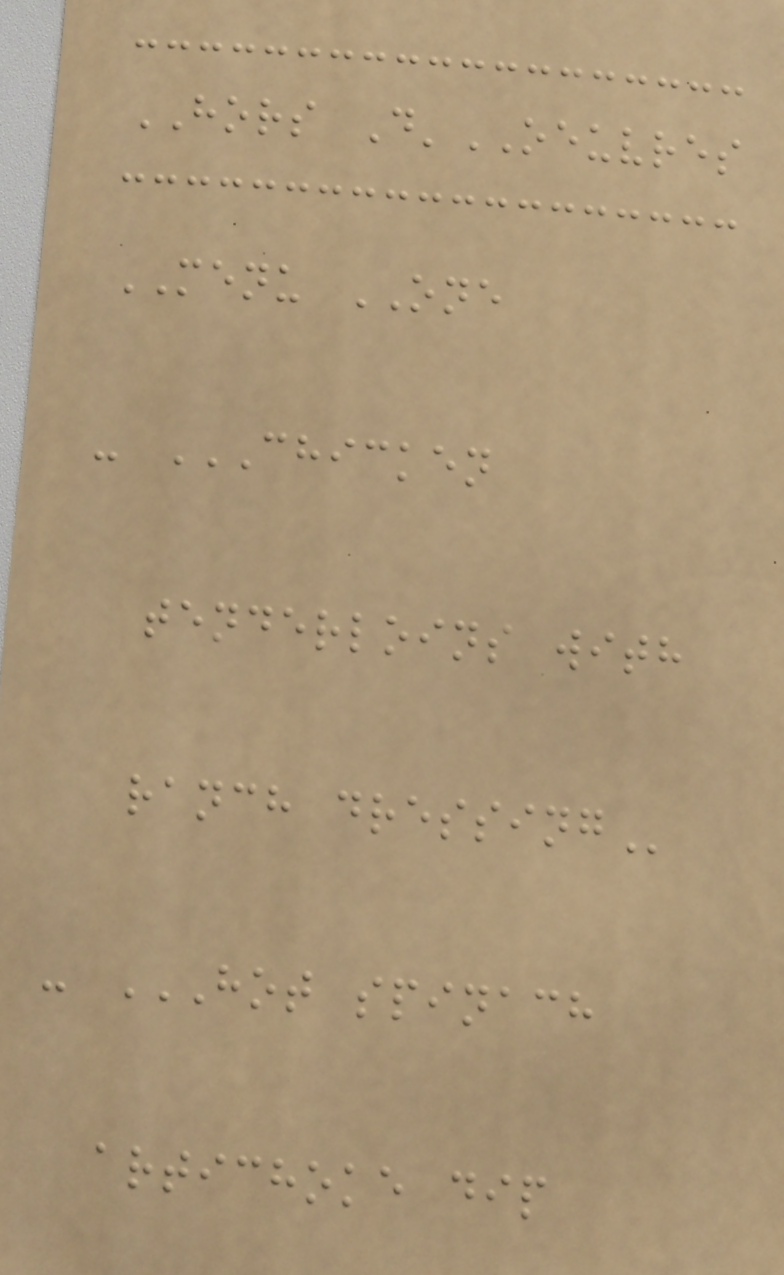HORS D'OEUVRES
MENU ONE
- CHICKEN
TENDERLOINS WITH
RANCH DRESSING
- HOT SPINACH
ARTICHOKE DIP
